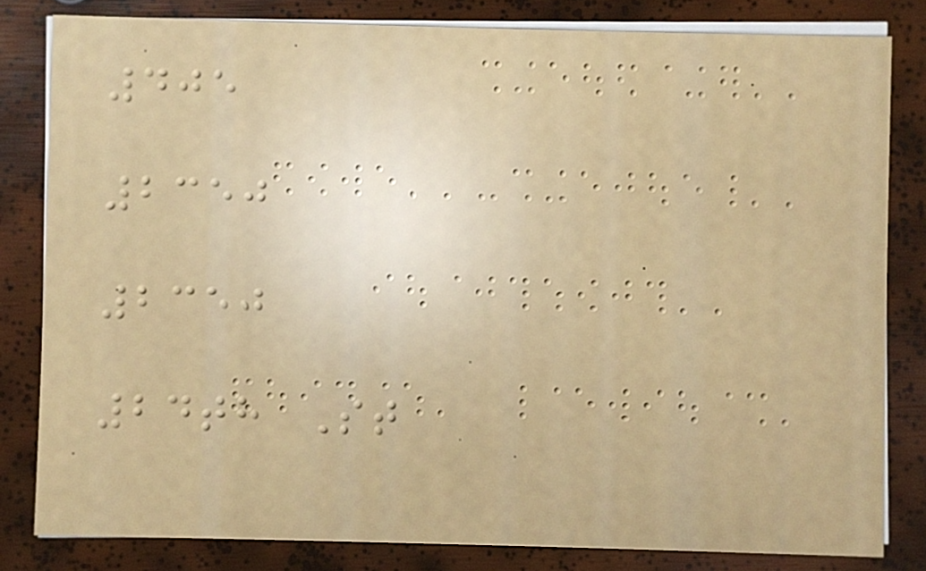405
2350
2350
24th St
